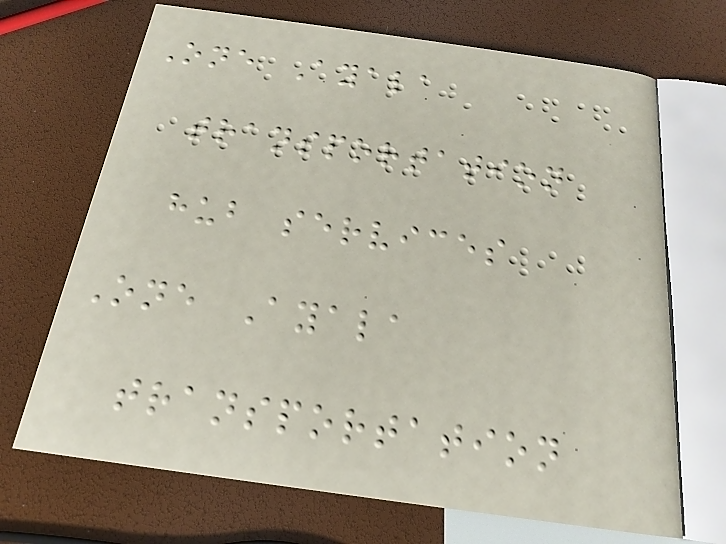One Ayala
transportation
hub services
One Ayala
transportation
